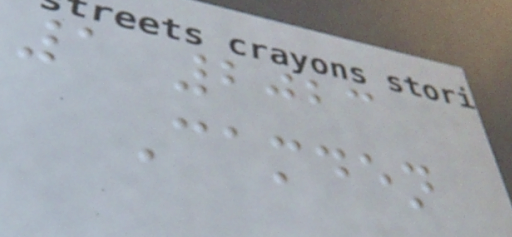1 2023
Camden
